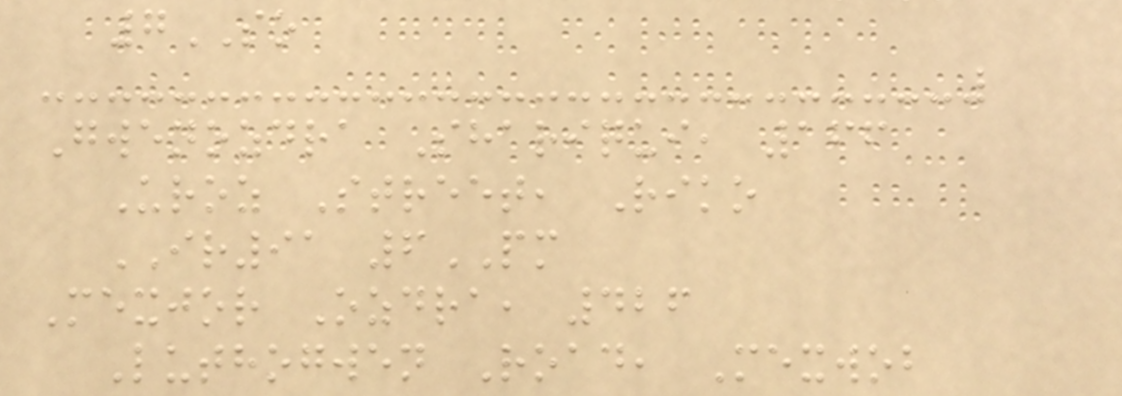7SO
Gwenozdra Shariqui, 166
Uroz Street, Riko
IR91 6PM
Mexjor Ozdra, 426
Luthogwen Road, Mexwob
